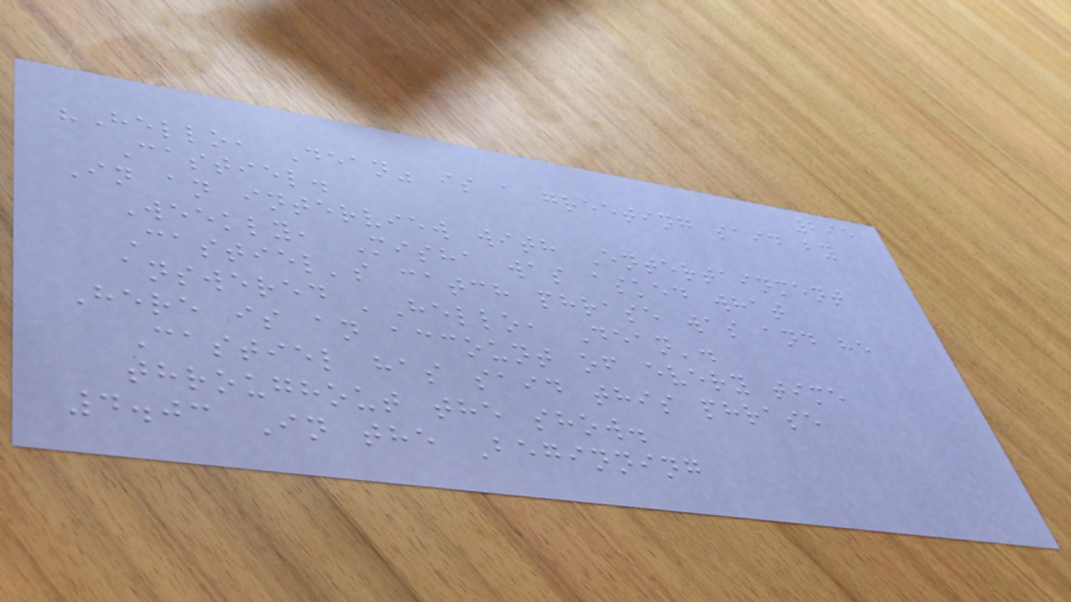295
"Hello, Dean" is a greeting said by
Castiel.
In an interview with Entertainment
Weekly, Misha was asked what
Castiel's catch phrase was and he
answered 'Hello, Dean'.
Here is an account of every time
Castiel has said this phrase
throughout the show.
4.03 In the Beginning
